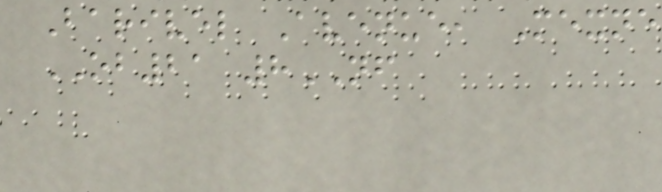Barivel Avenue, Mexne
OB21 8NF
